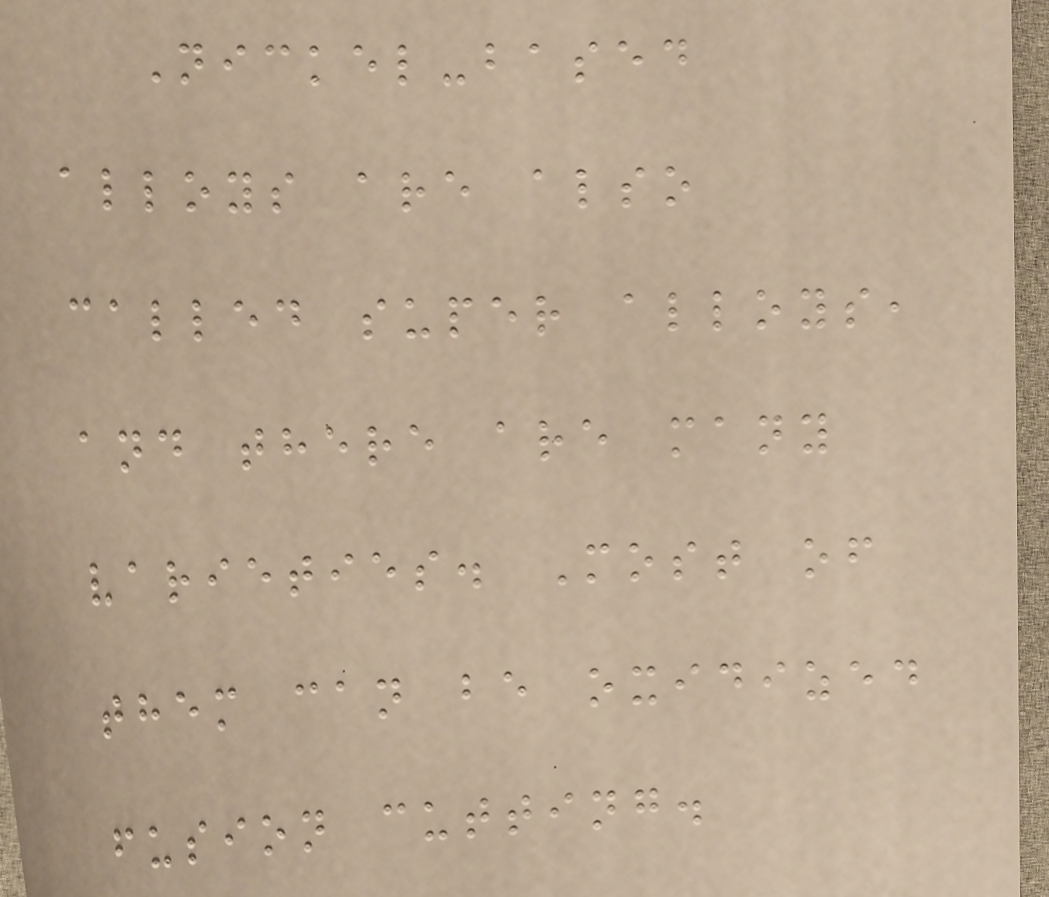Nickel-based
alloys are also
called super alloys,
and there are many
varieties. Most of
them can be oxidized
fusion cutting.
